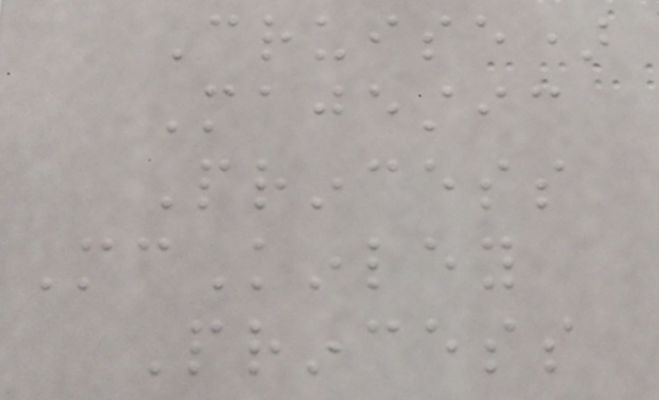Cruise)
Majestic
Princess
McKinley
Princess
